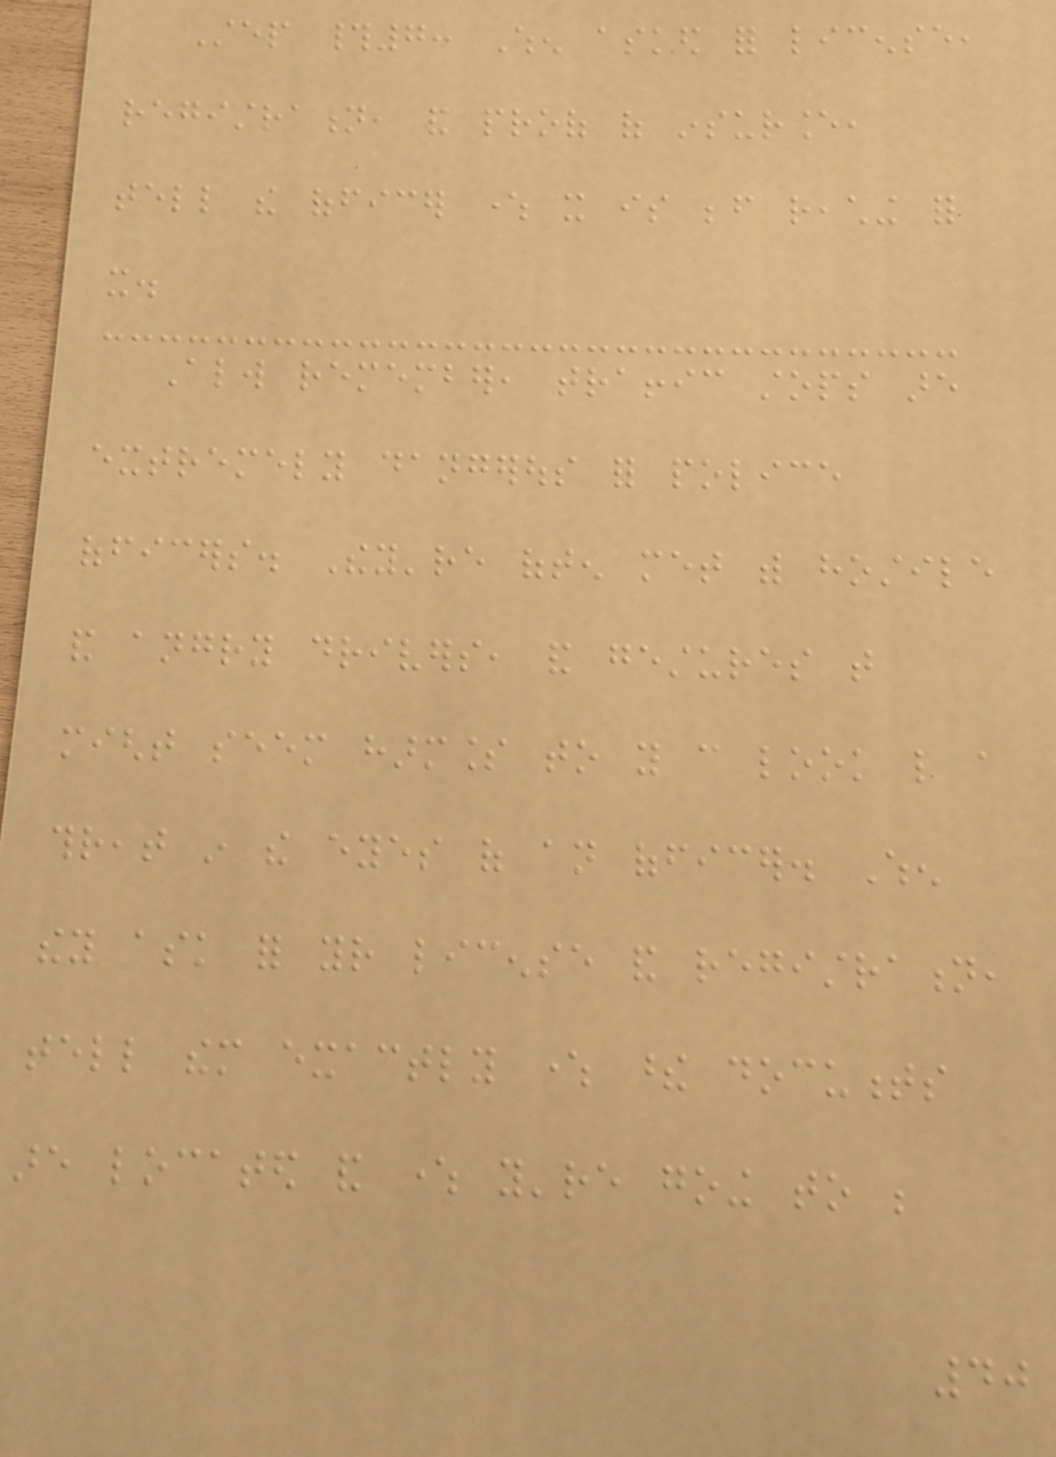Step #7: When asked for license,
registration, and proof of insurance,
tell the officer where it is before reaching for
it.
Always remember, traffic stops are
extremely dangerous for police
officers. They're often met with hostile
and angry drivers, and gestures that
might seem harmless to you can look like a
threat in the eyes of an officer. When
they ask for your license and registration,
tell them exactly where these documents
are located and where you're going to be
40
